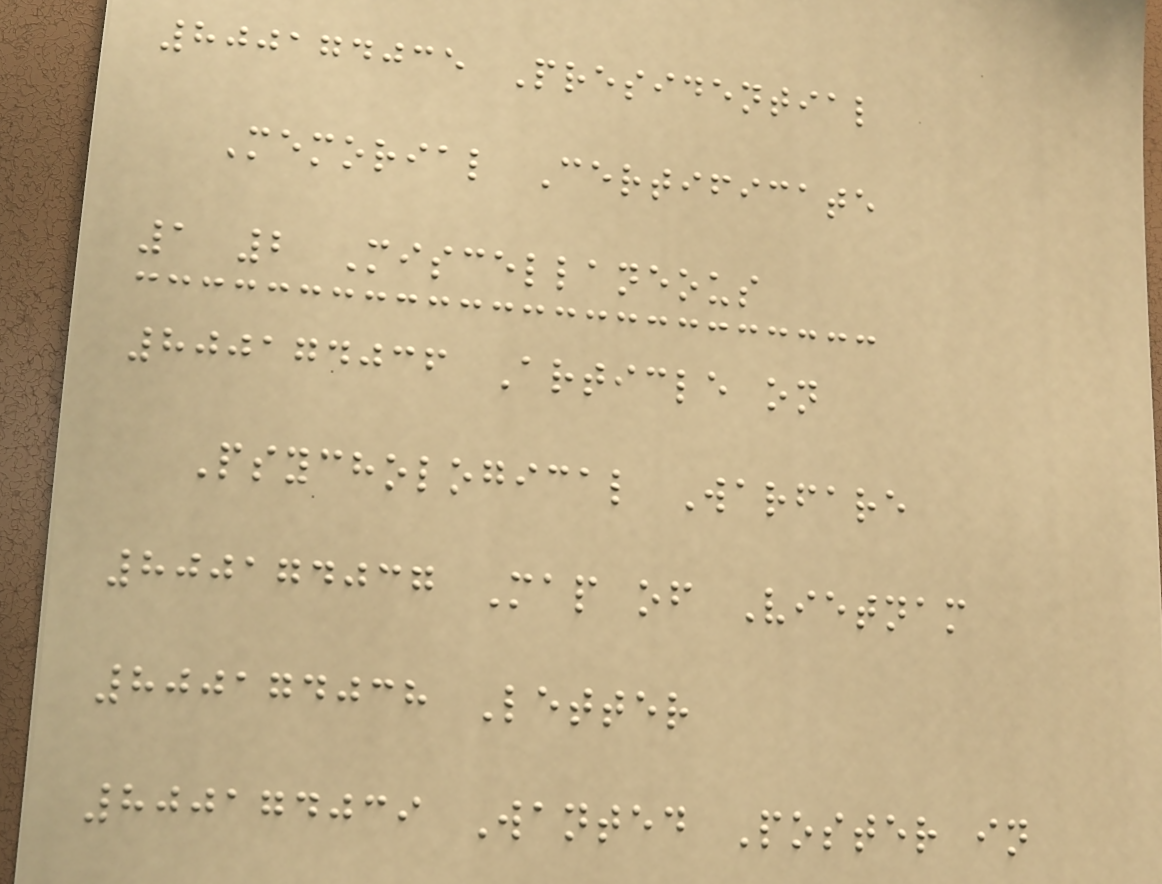800174035 Presidential
Memorial Certificate
1 2 Miscellaneous
800174036 Article on
Psychological Warfare
800174037 Map of Vietnam
800174038 Letter
800174039 Wanted Poster in
